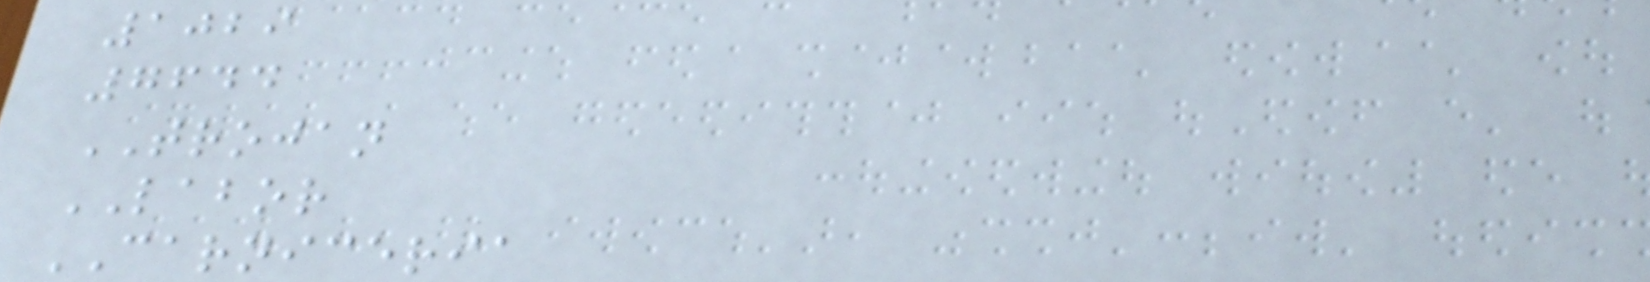1029
7644
TROJAN
LABOR
CARNICERIA
